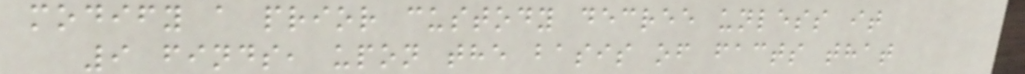modify a prior custody decree unless it
9 finds, upon the basis of facts that
